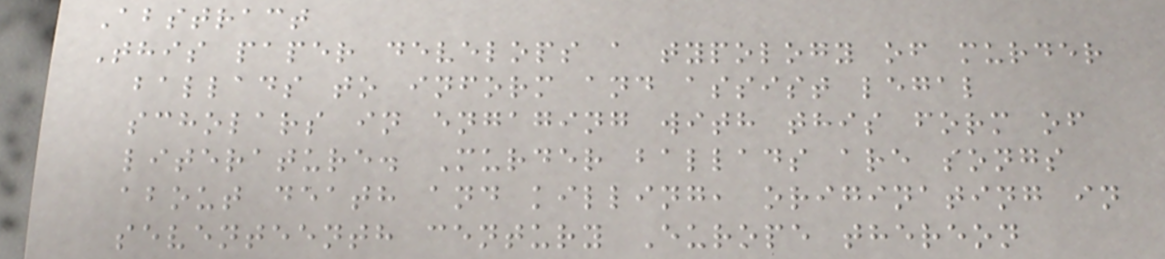Abstract
This paper develops a typology of murder
ballads to inform and assist legal
scholars in engaging with this form of
literature. Murder ballads are songs
about death and killing, originating in
seventeenth century Europe thereon
